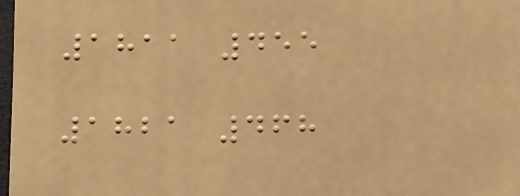1811 455
1821 468
